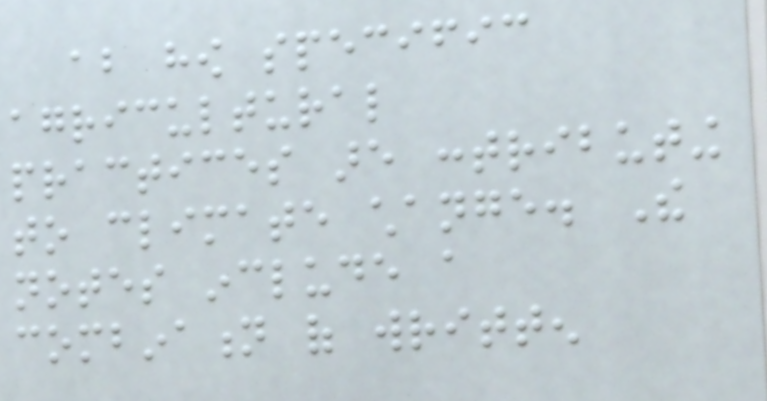about how specific
agricultural
practices are contributing
to climate change. The
notes include a
combination of written
